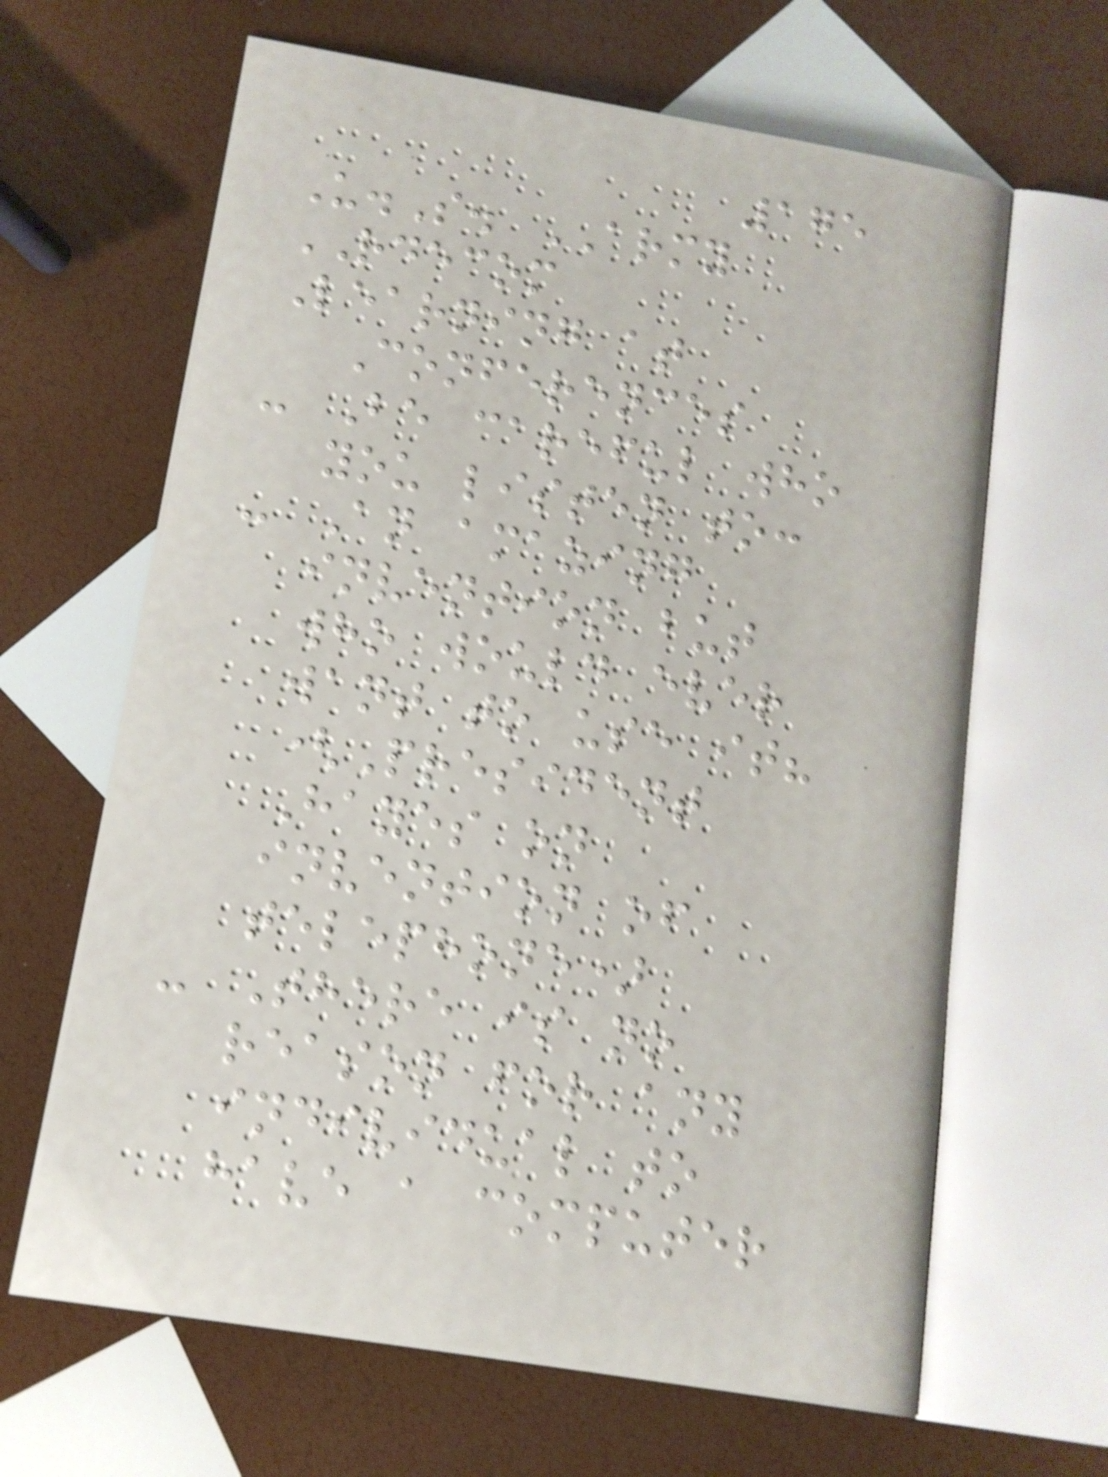175
U.S. ARMY
RDECOM
Learning at
Conferences
- Be careful who
you listen to:
- An amazing
invention but
who would ever
want to use it?
(President
Hayes on
invention of
telephone)
- There is no
reason for any
individual to
have a computer
